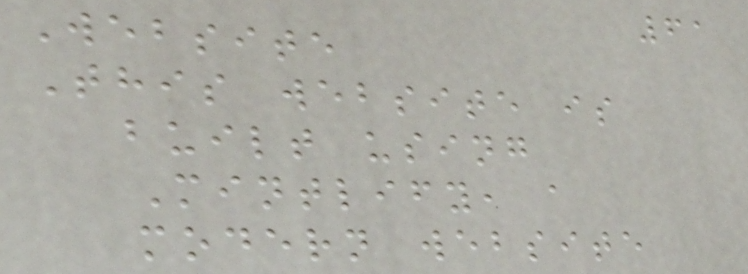61
Website
This website is
built using
Mintlify, a
modern website
